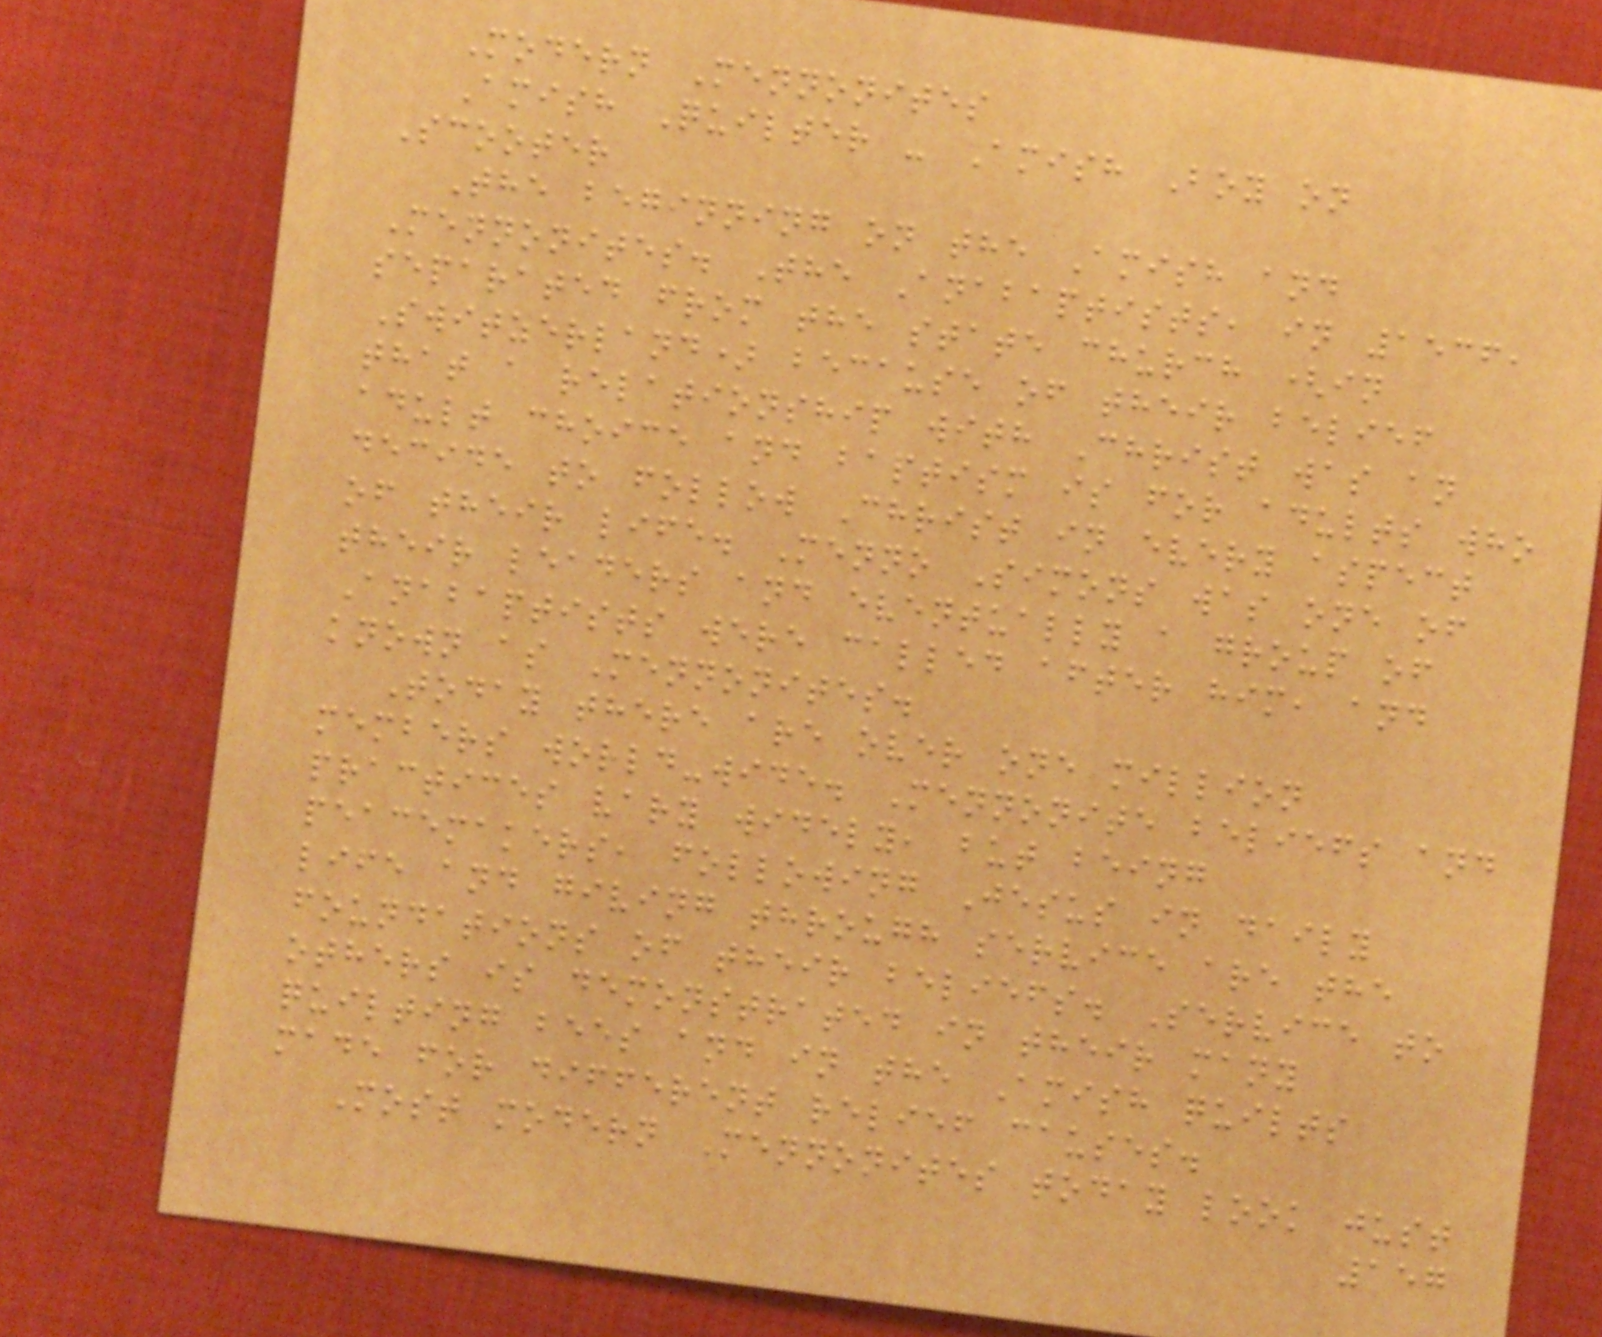Modern Mennonites
Amish Quilter - Amish Boy on
Scooter
The beginning on the Amish and
Mennonites. The Anabaptists, in 1536,
separated from the state church (in
Switzerland) because of their belief
that a relationship with Christ was an
adult choice and baptism is for adults who
decide to follow Christ in every aspect
of their life. Menno Simons was one of
their leaders and eventually a group of
Anabaptists were called after him, and
known as Mennonites.
Today there are over one million
members world-wide. Mennonite beliefs and
practices vary widely, but being
peacemakers, following Jesus in daily
life and giving through service are the
foundations of their beliefs. Service to
others is demonstrated in their many
quilting bees and in the Amish quilts
made for different relief causes.
Most modern Mennonites today look just
157
